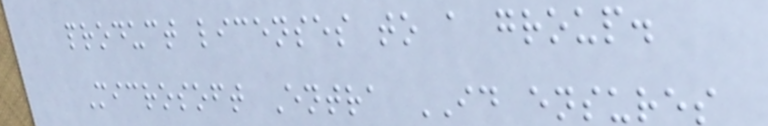product licenses to a group.
Microsoft Entra ID ensures
